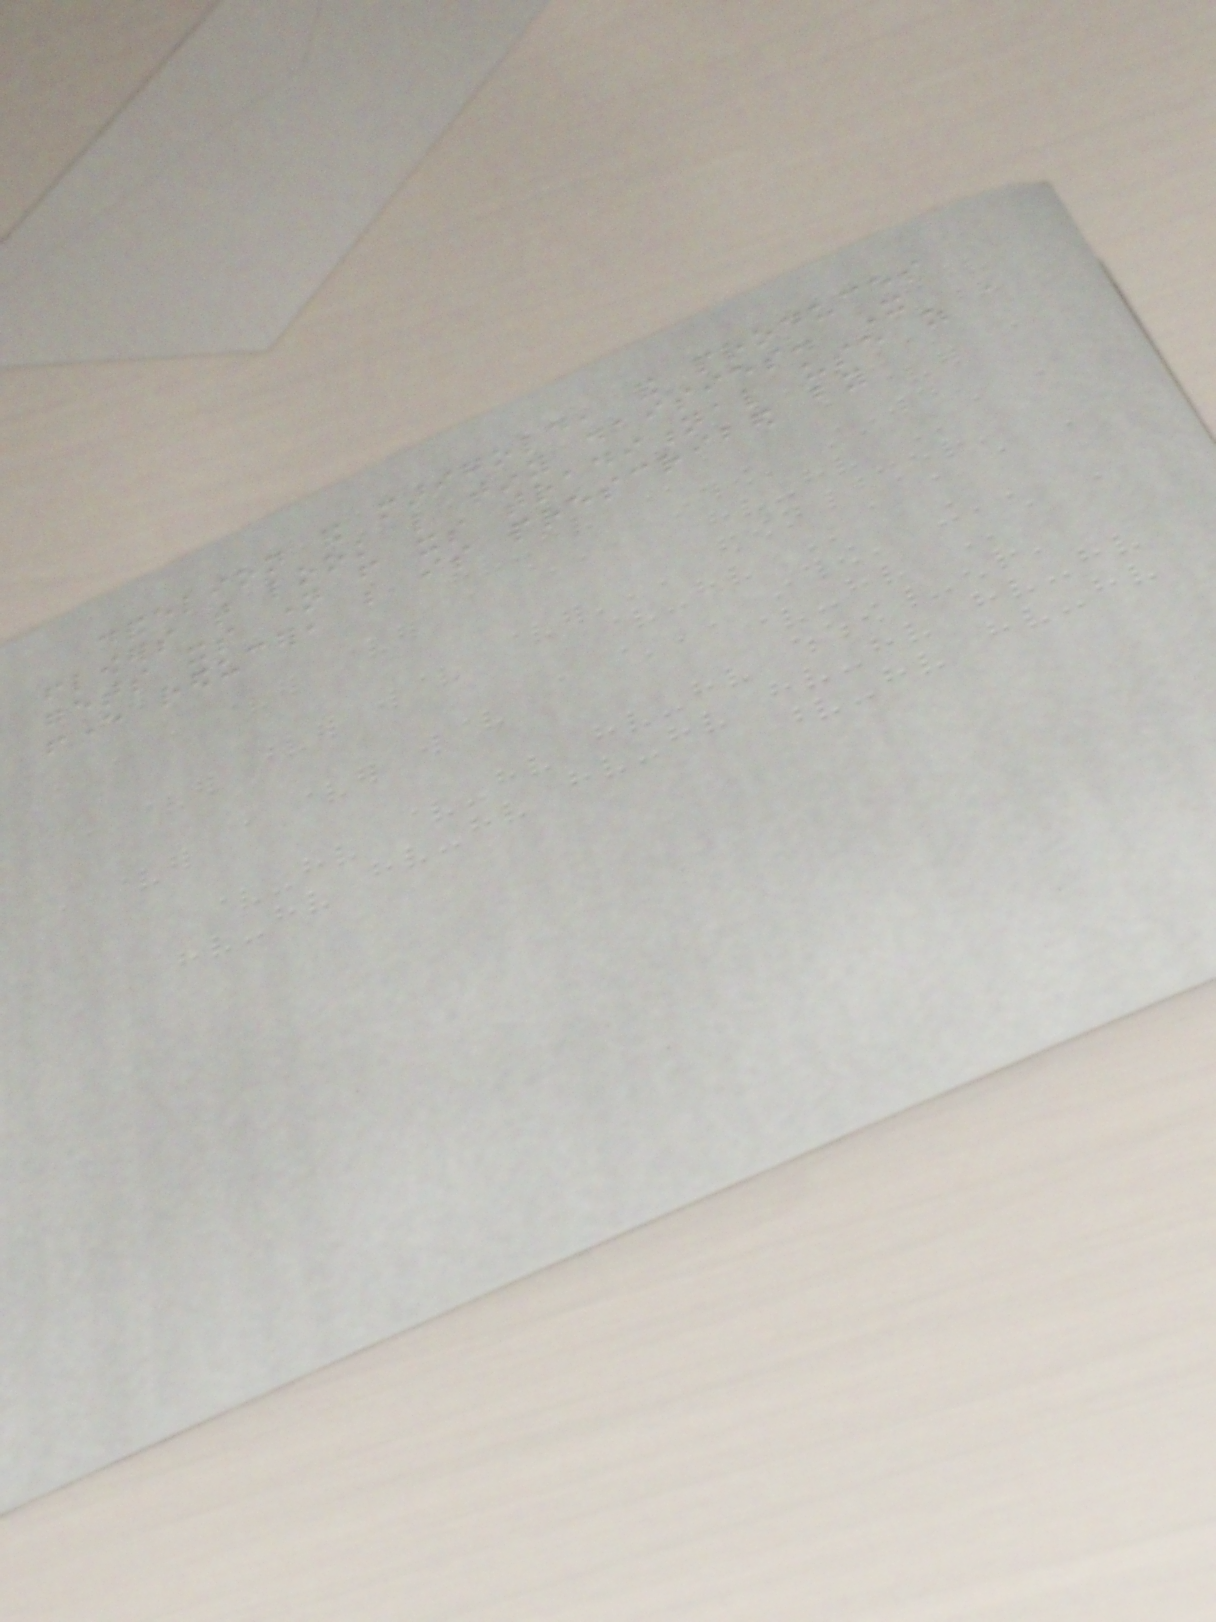dandelion and marigold, and produces
flowers that look like tiny daisies. It
gets its name from its traditional use as a
fever reducer, but is prescribed by
